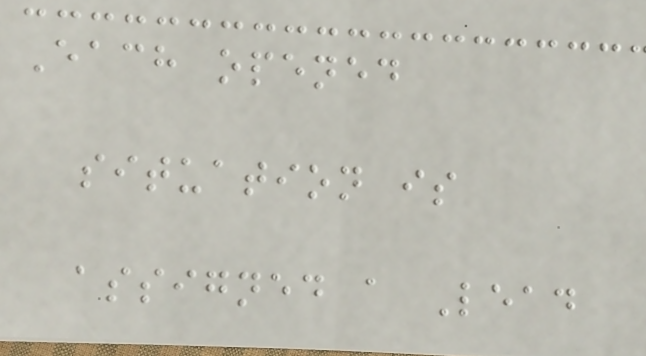Each opened
situation is
assigned a Lead
